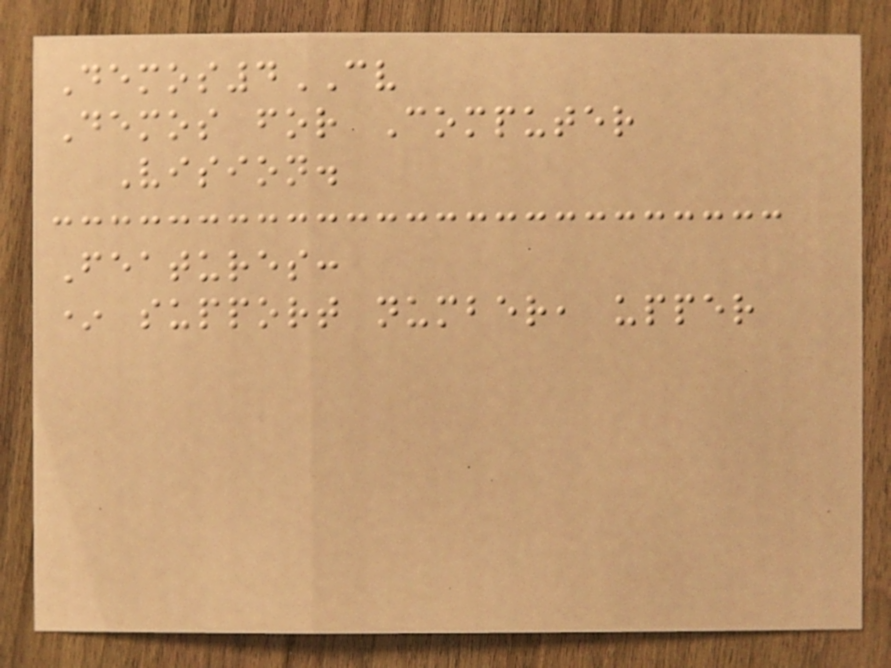Demos4CV
Demos for Computer
Vision.
Features:
* support number, upper
